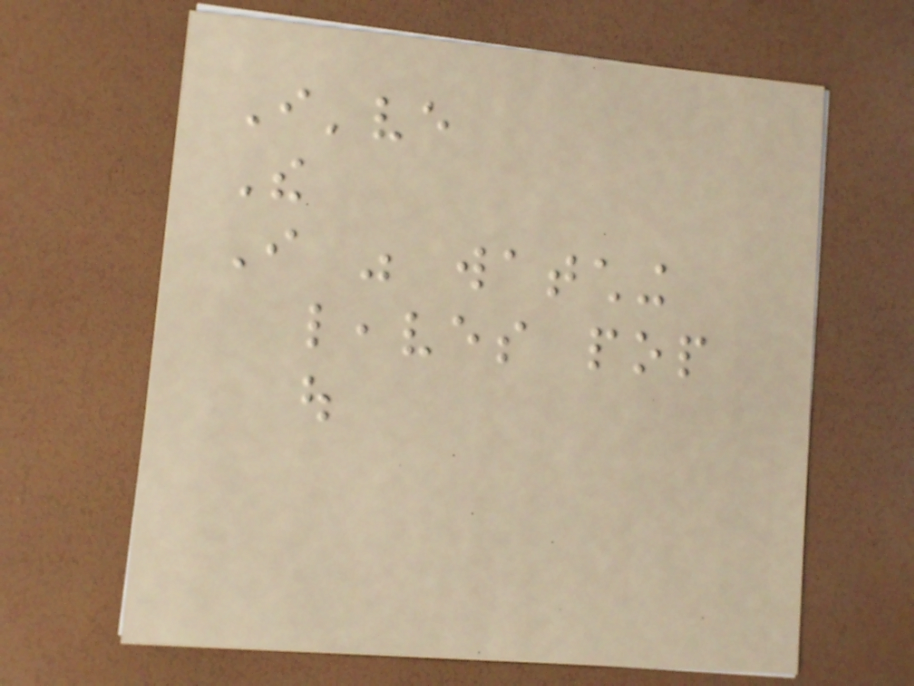I've
The
I was watching
leaves pop
out
